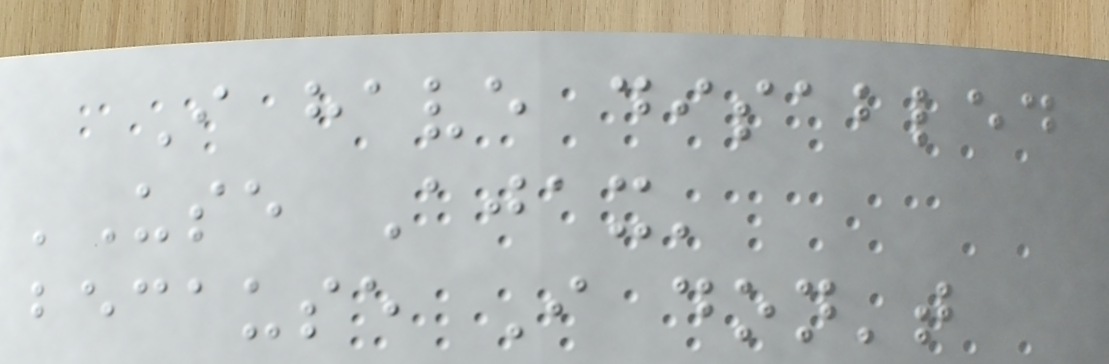I have disabled
'Use Ajax'
because I don't
